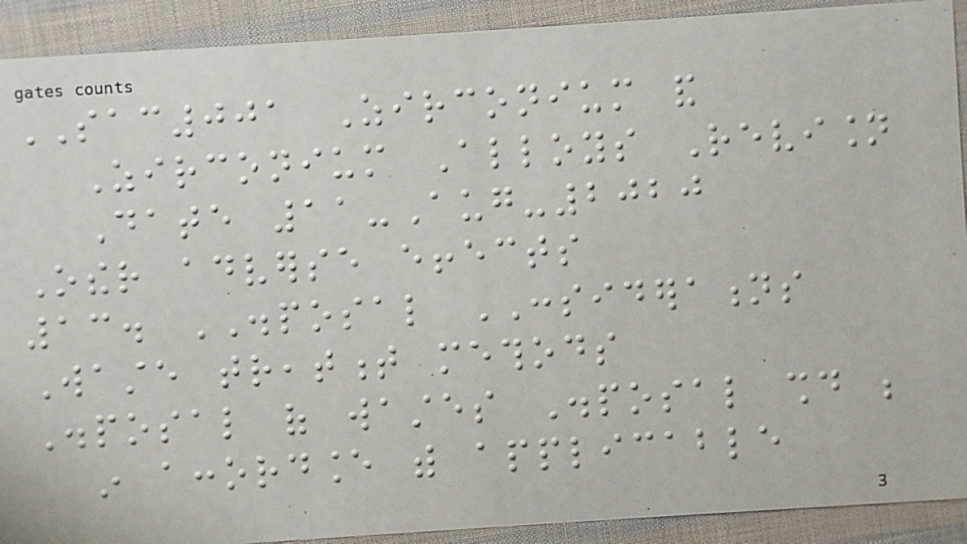SAC001 Zirconium and
Zirconium Alloys Revision
Date 11-Aug-2020
Other adverse effects
13. DISPOSAL CONSIDERATIONS
Waste treatment methods
Disposal of wastes Disposal should be
in accordance with applicable
